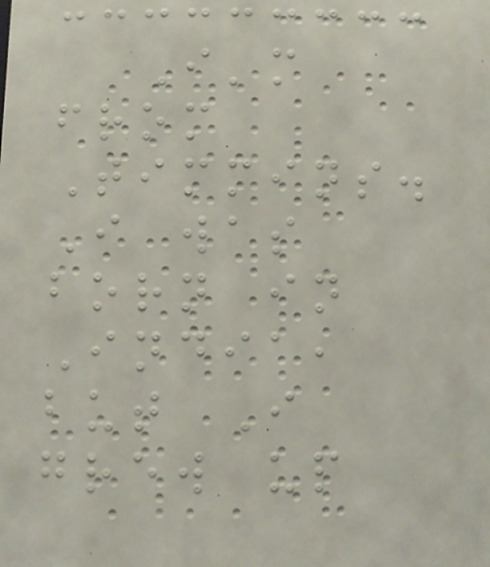I'm
from
Timmins.
I was
born in
India,
but I
grew up
